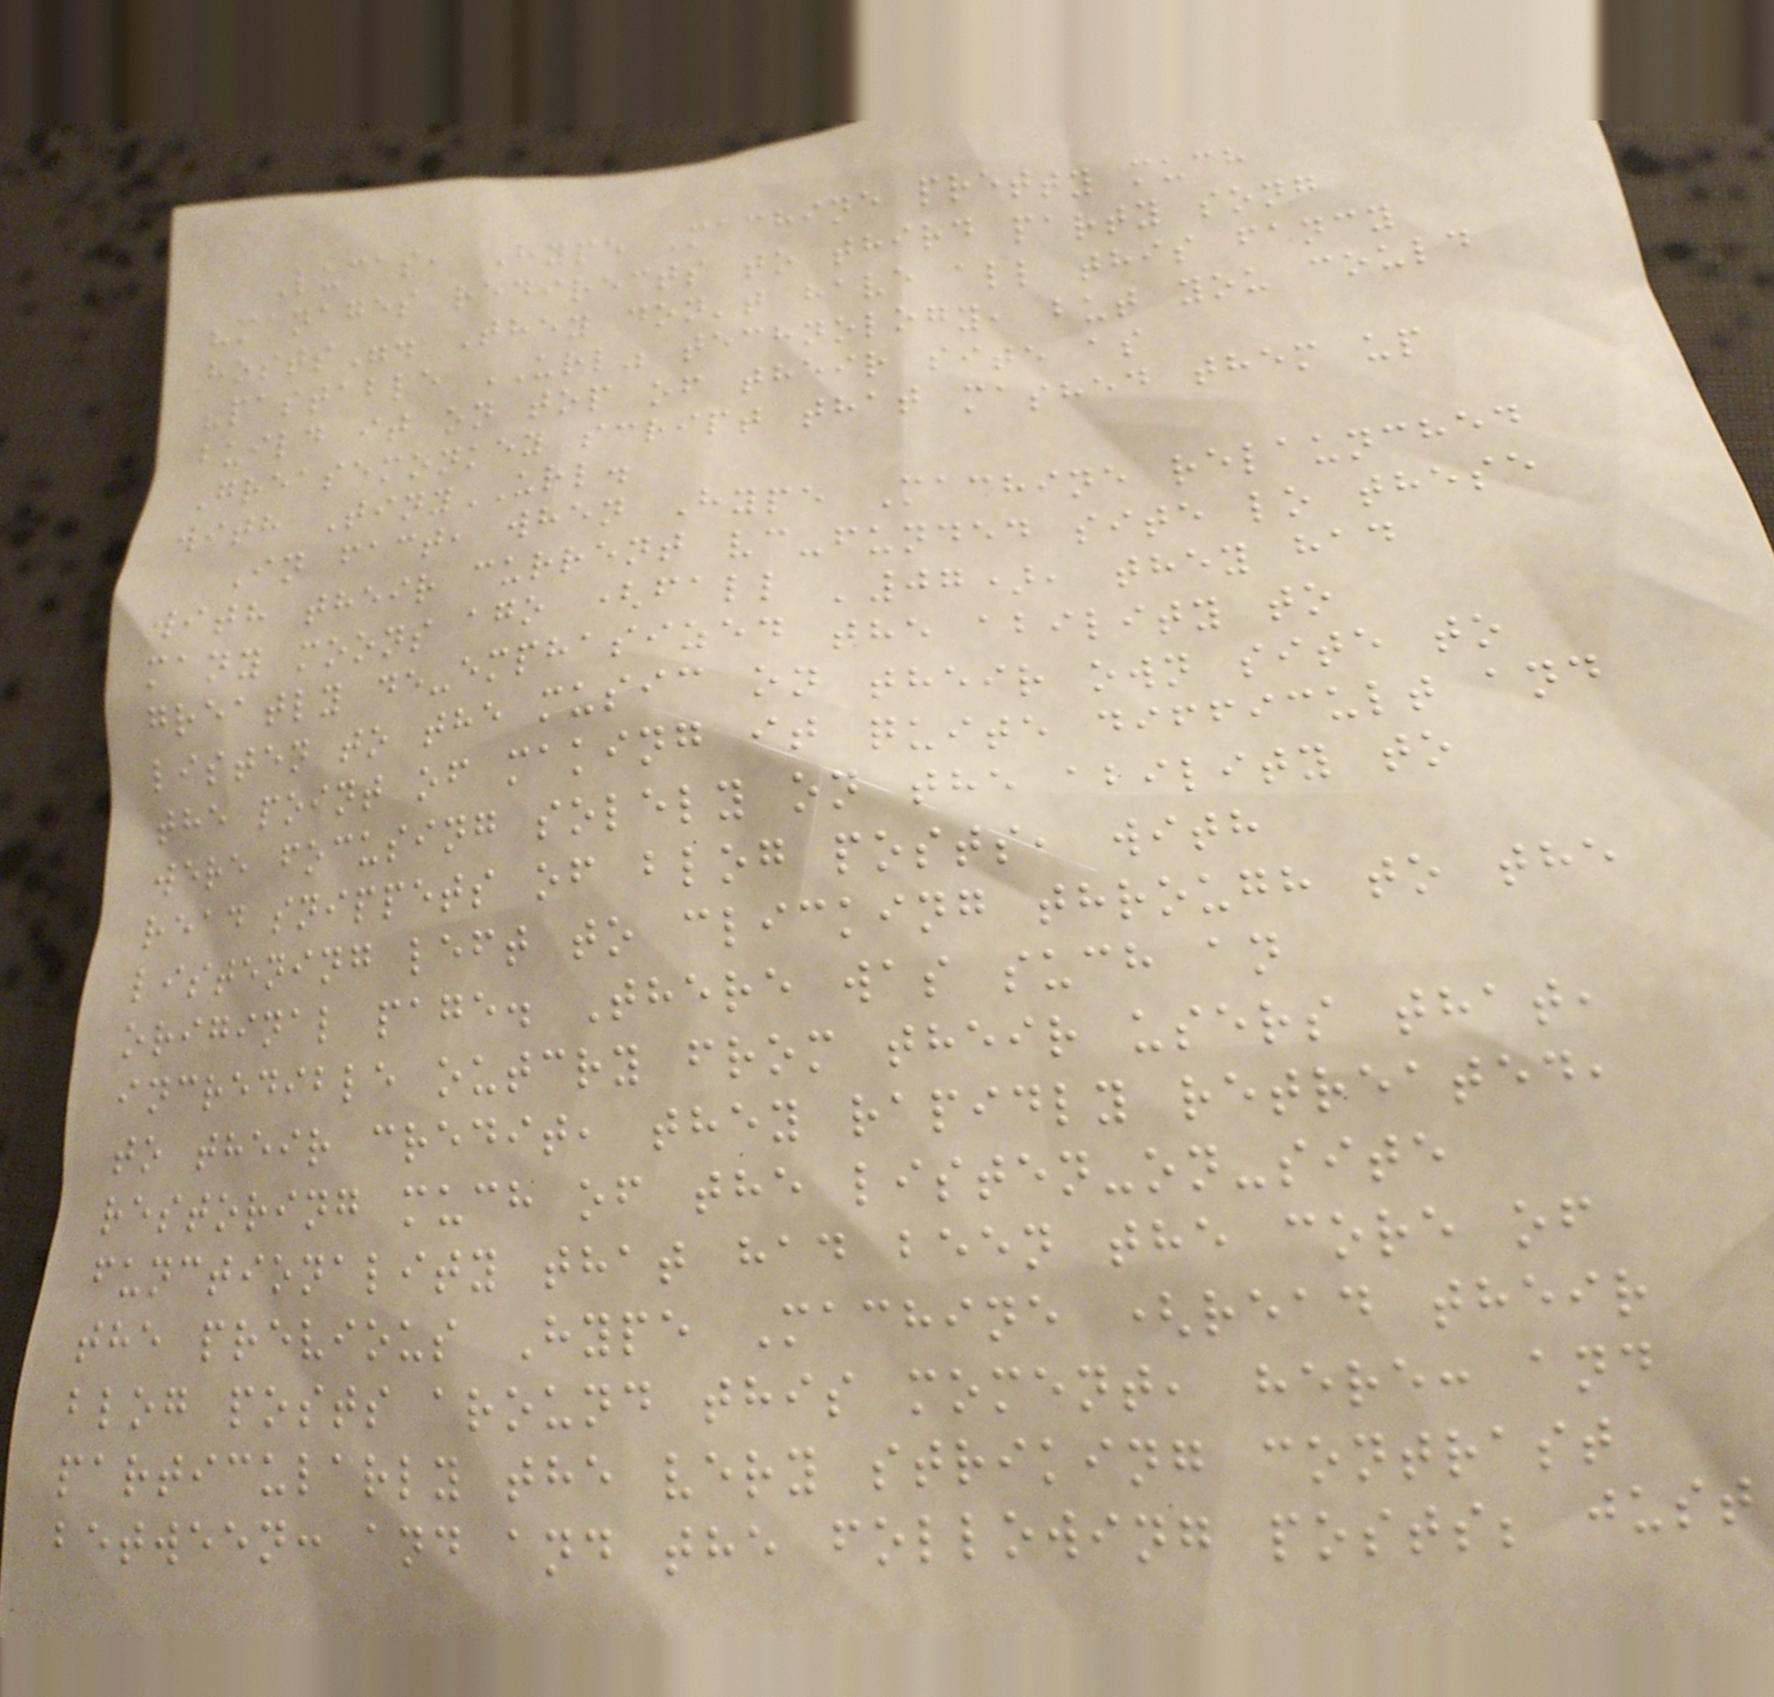Lucas, Hype Machine pretty much
"manages redirects to third party song
hosts". They don't have all this fancy
"pastable URL" technology, but you could
build it on top of their site as
Greasemonkey script that mashed them up
with TinyURL.
In fact, when Hype Machine relaunched
with their current vc-funded site lo these
many moons ago (fall '07), they had
greatly de-emphasized the ability to
listen to the music on their own site to
the point of making it quite difficult and
were focusing solely on the ability to
read snippets of blog posts, with
listening left to clicking through to the
original page. There was such an
incredible outcry from their users that,
to their credit, they rapidly retreated,
restoring much of the listen-on-site
functionality that had been the core of
the previous Hype Machine (read their
blog posts around this moment, here: and
particularly the very striking contrast
between: and and the following posts; just
